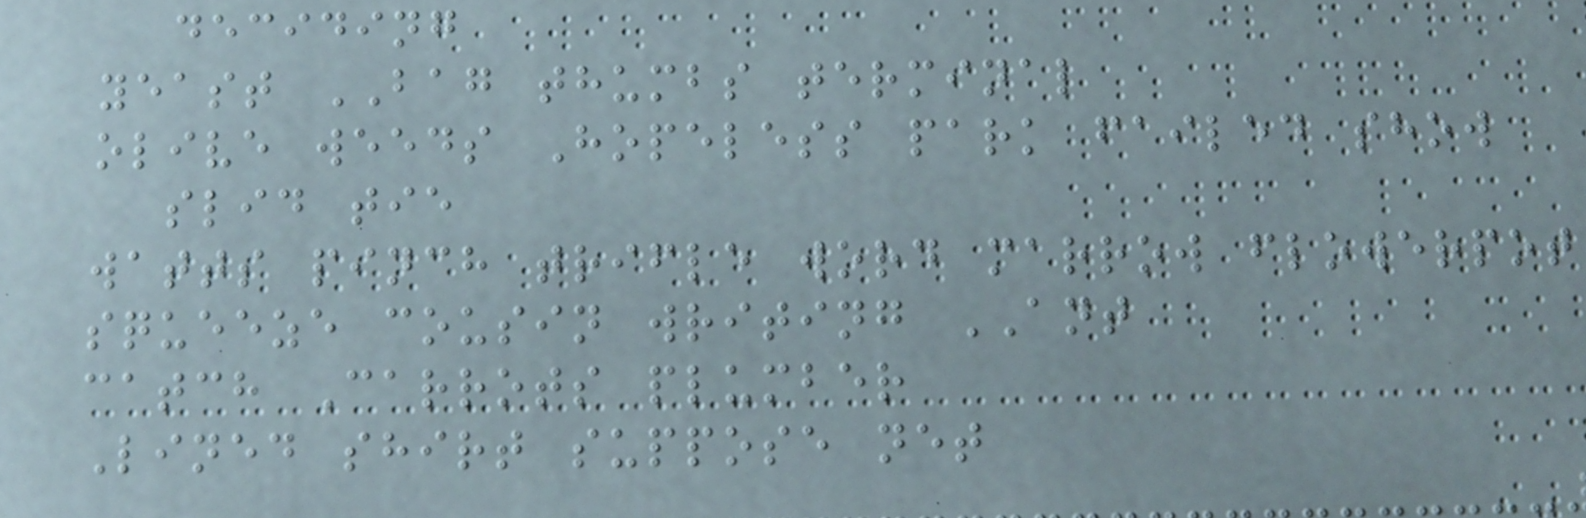deciding
yeast BAG thumbs terminal
olive weeds Hopeless park failed show
slid tie
watts pinch trifle word marrow flowerpot
squeeze cousin writing ANT
catch Carrots plumber
Lined shirt suppose net
